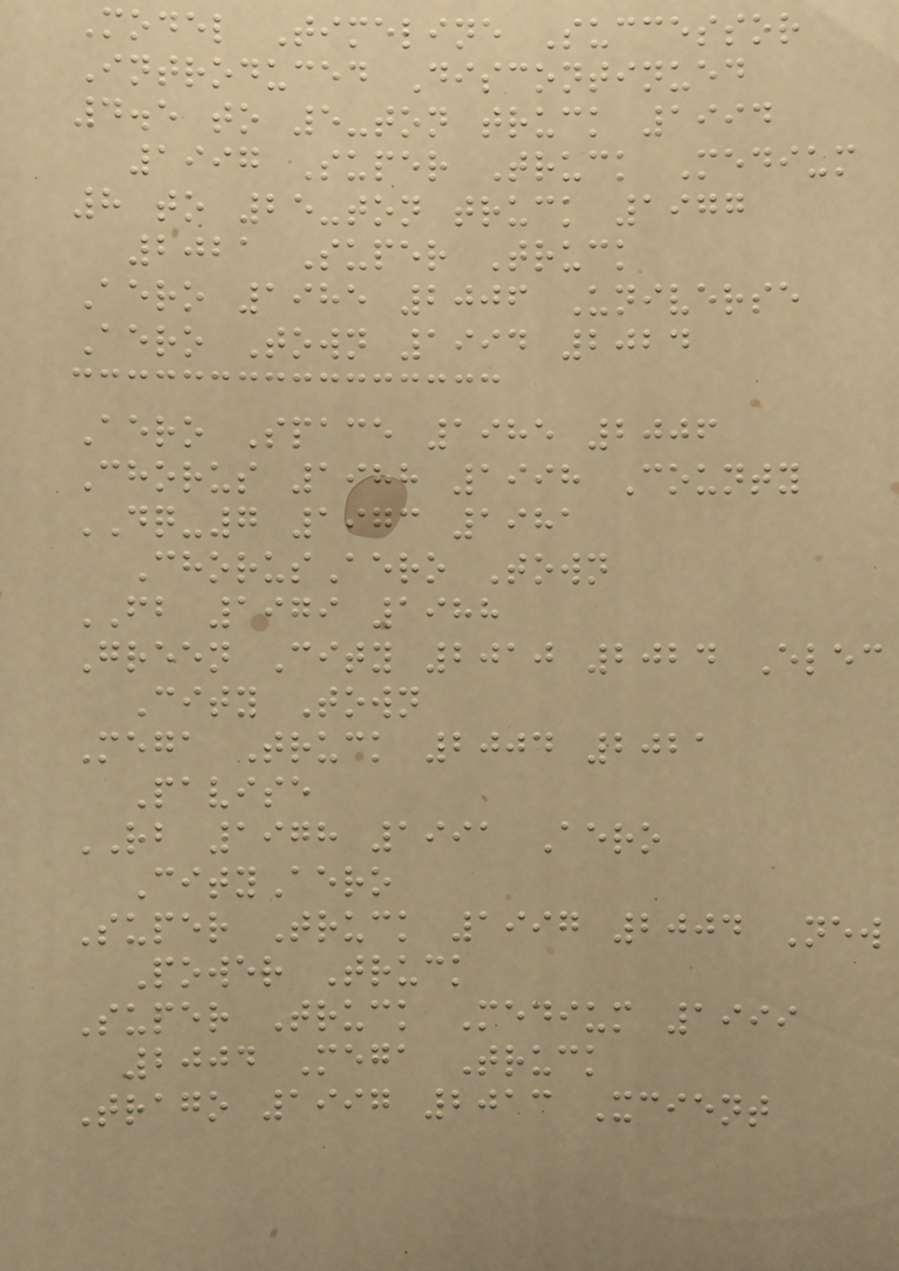Model Timeline Successor
Introduced Discontinued
4.5 to 5-ton truck 1994
1997 Super Truck Medium
8 to 25-ton truck 1977
2021 Super Truck
Aero 1985 2006 Universe
Aero Town 1994 2024
Aero Space 1985 2006
Chorus 1988 1998 County
DQ-7 1973 1981
ChorusAero Town
FB 1979 1988
Green City 2010 2024 Elec
City Town
Mega Truck 2004 2021
Pavise
RB 1978 1991 Aero
CityAero
Super Truck 1997 2004 New
Power Truck
Super Truck Medium 1999
2004 Mega Truck
Trago 1997 2013 Xcient
